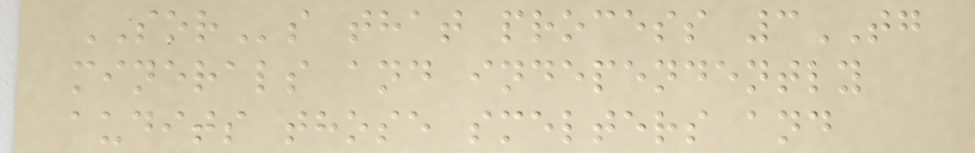SORs that process 3TG
minerals and independently
audits those smelters and
